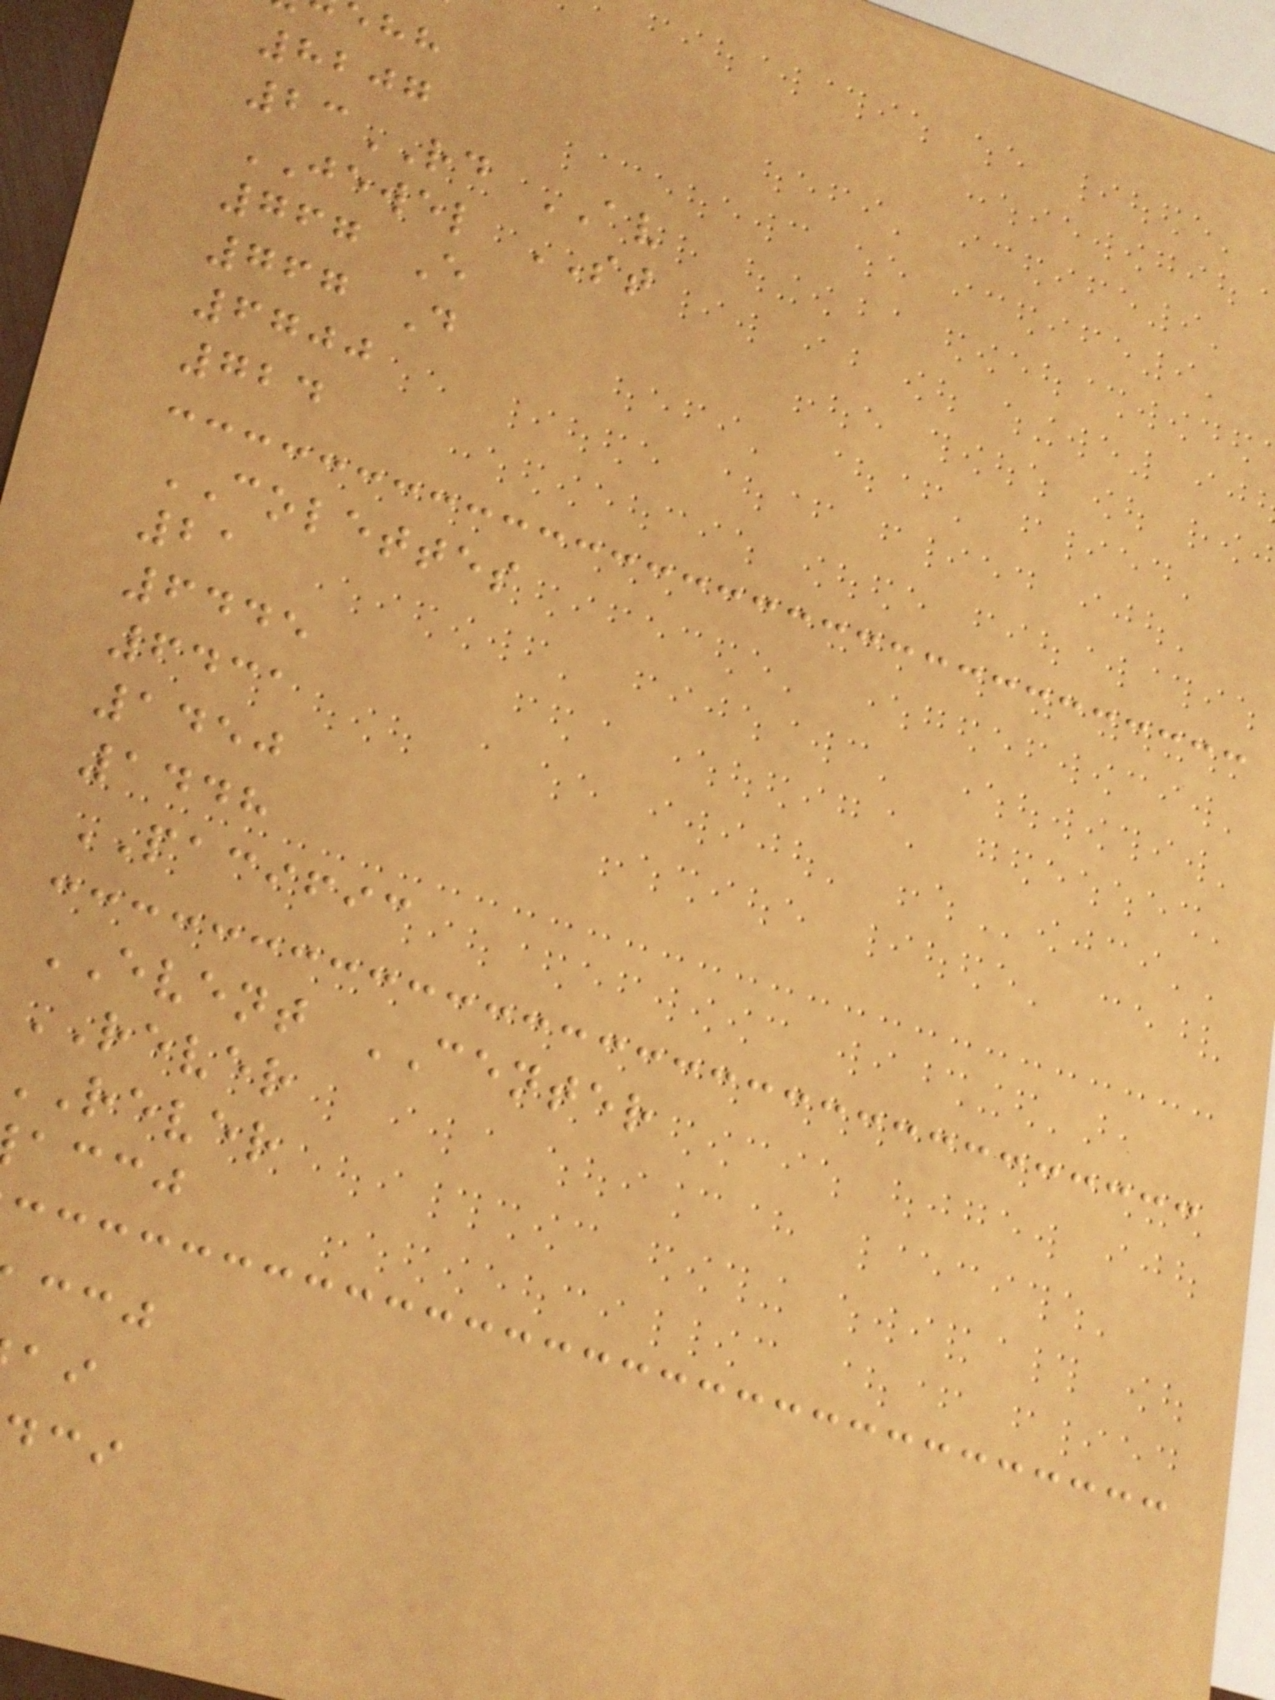8207
23RD AV
JEWEL ST
767 E
767 D
6700
724
COLETTES
21
6445
6431
1450
1448
PACIFIC
EVENT CENTER
REVER
rever
accj
